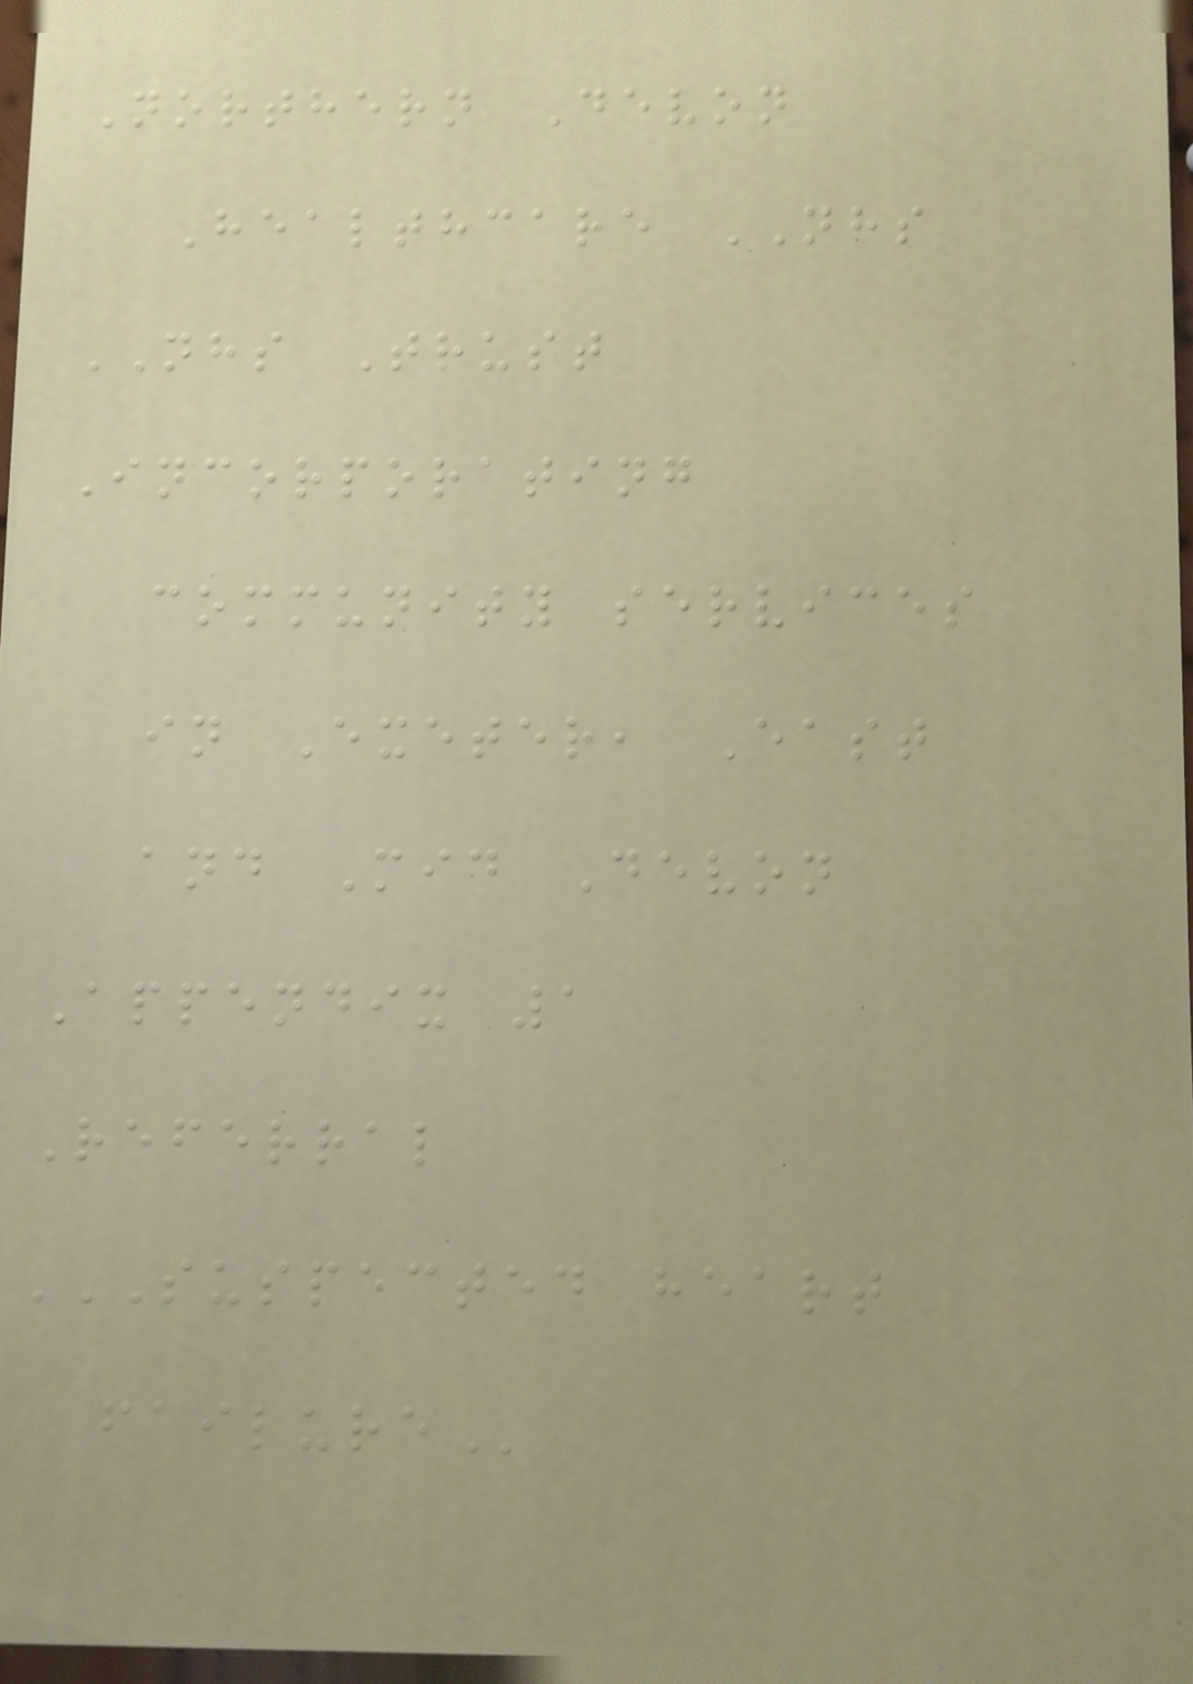Northern Devon
Healthcare NHS
NHS Trust
Incorporating
community services
in Exeter, East
and Mid Devon
Appendix 1
Referral
SUSPECTED HEART
FAILURE
